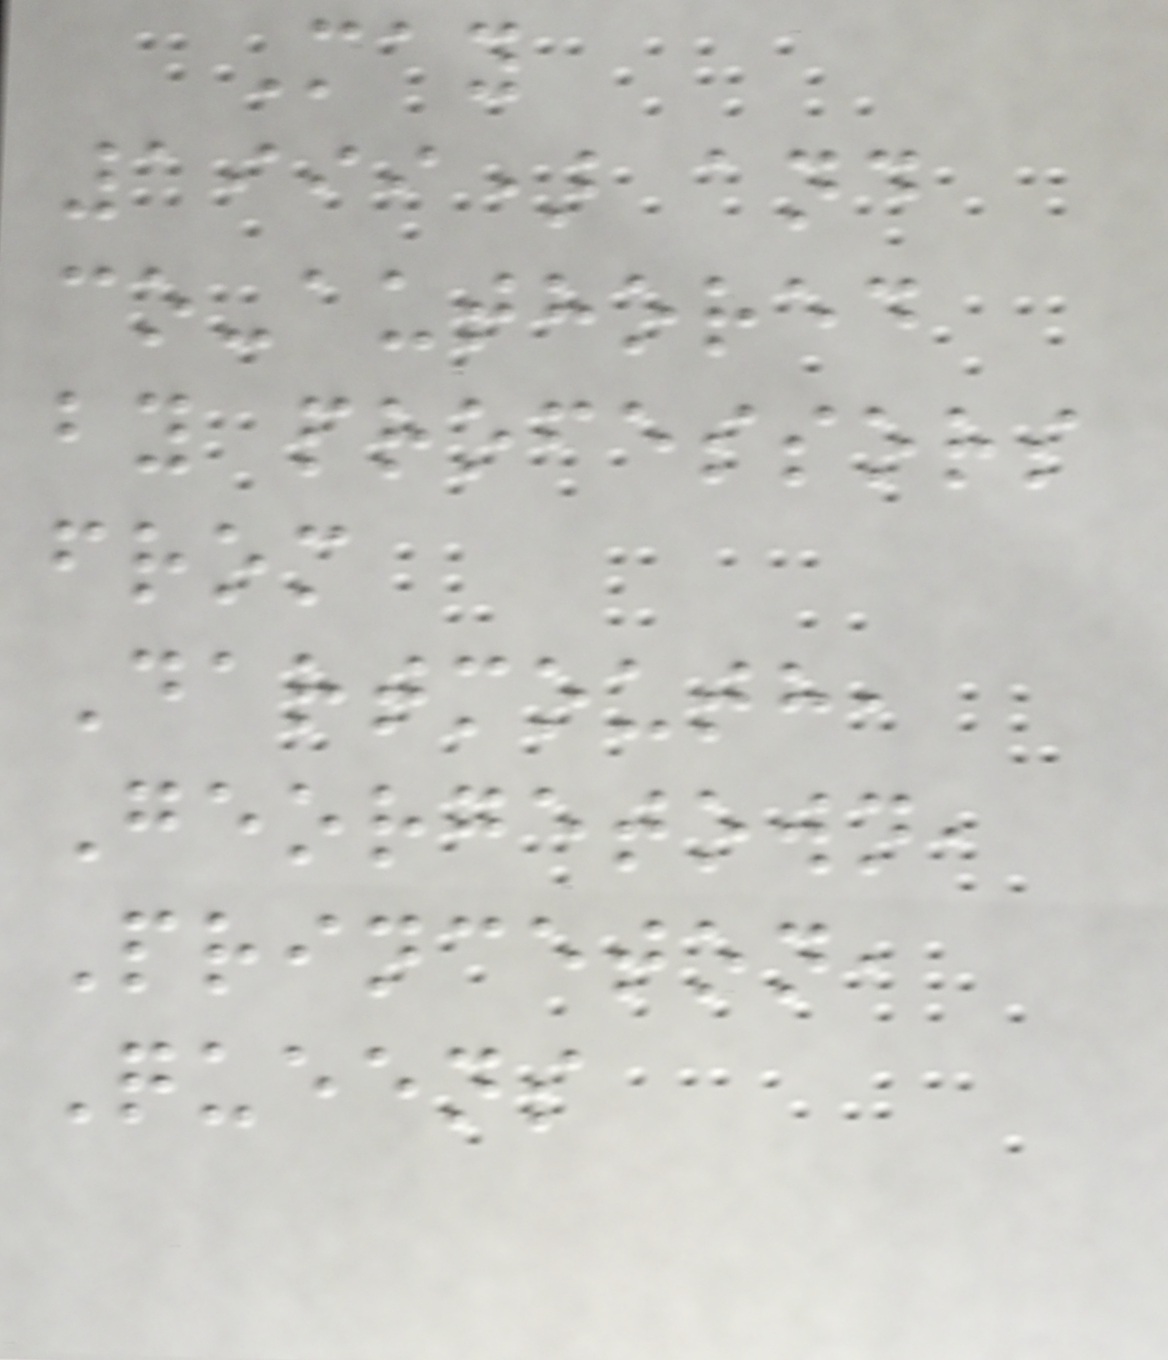May
1999) and
co-authored
by professors
from
Dartmouth,
Georgetown,
Princeton,
Queens
